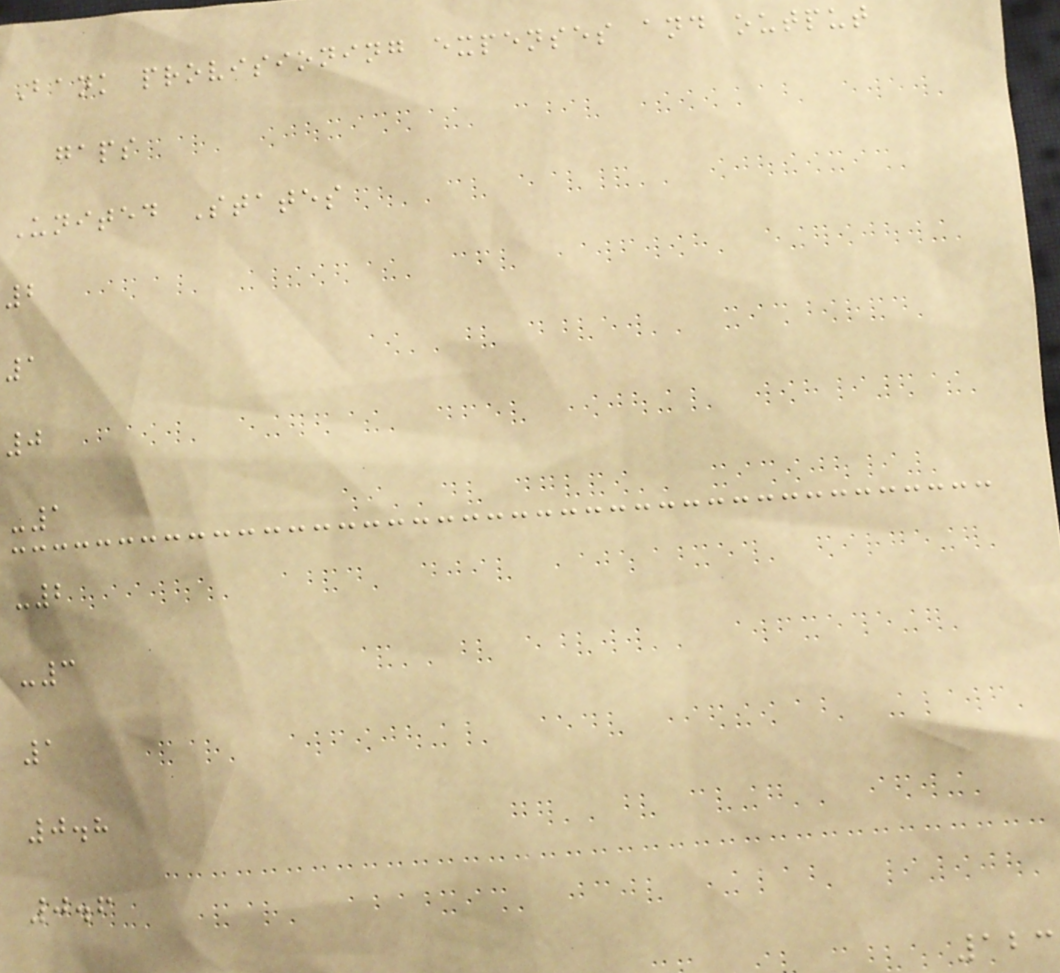Bank provisioning expenses and output
gaps
United States
2
1
0
-1
-2
-3
1
0.8
0.6
123
